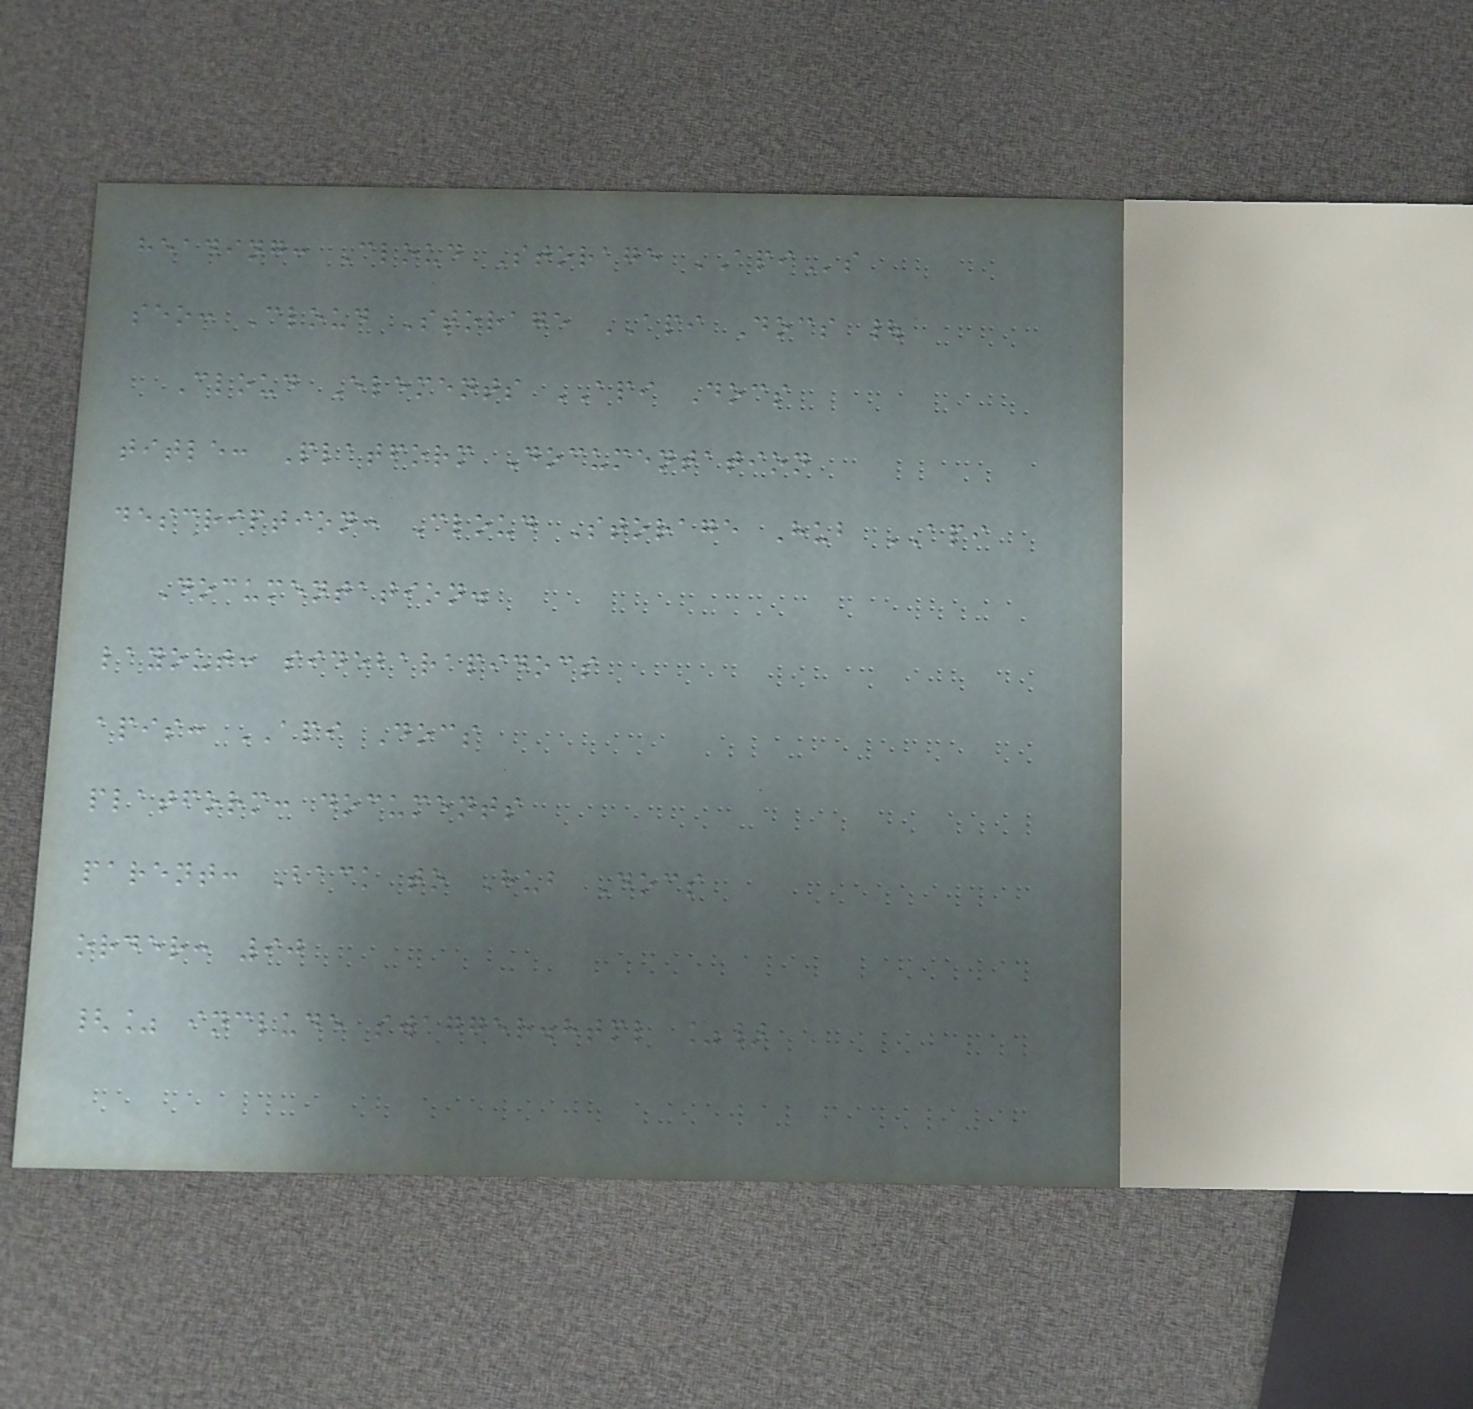heading: Cloud Storage APIs
seo: Cloud Storage API Docs |
Cloud Elements API Docs
title: Platform Documentation
description: Cloud Storage Hub API
Documentation.
layout: sidebarapidocs
apis: API Docs
platform: documents
parent: Back to Hub Docs
order: 90
{% include swagger.html %}
